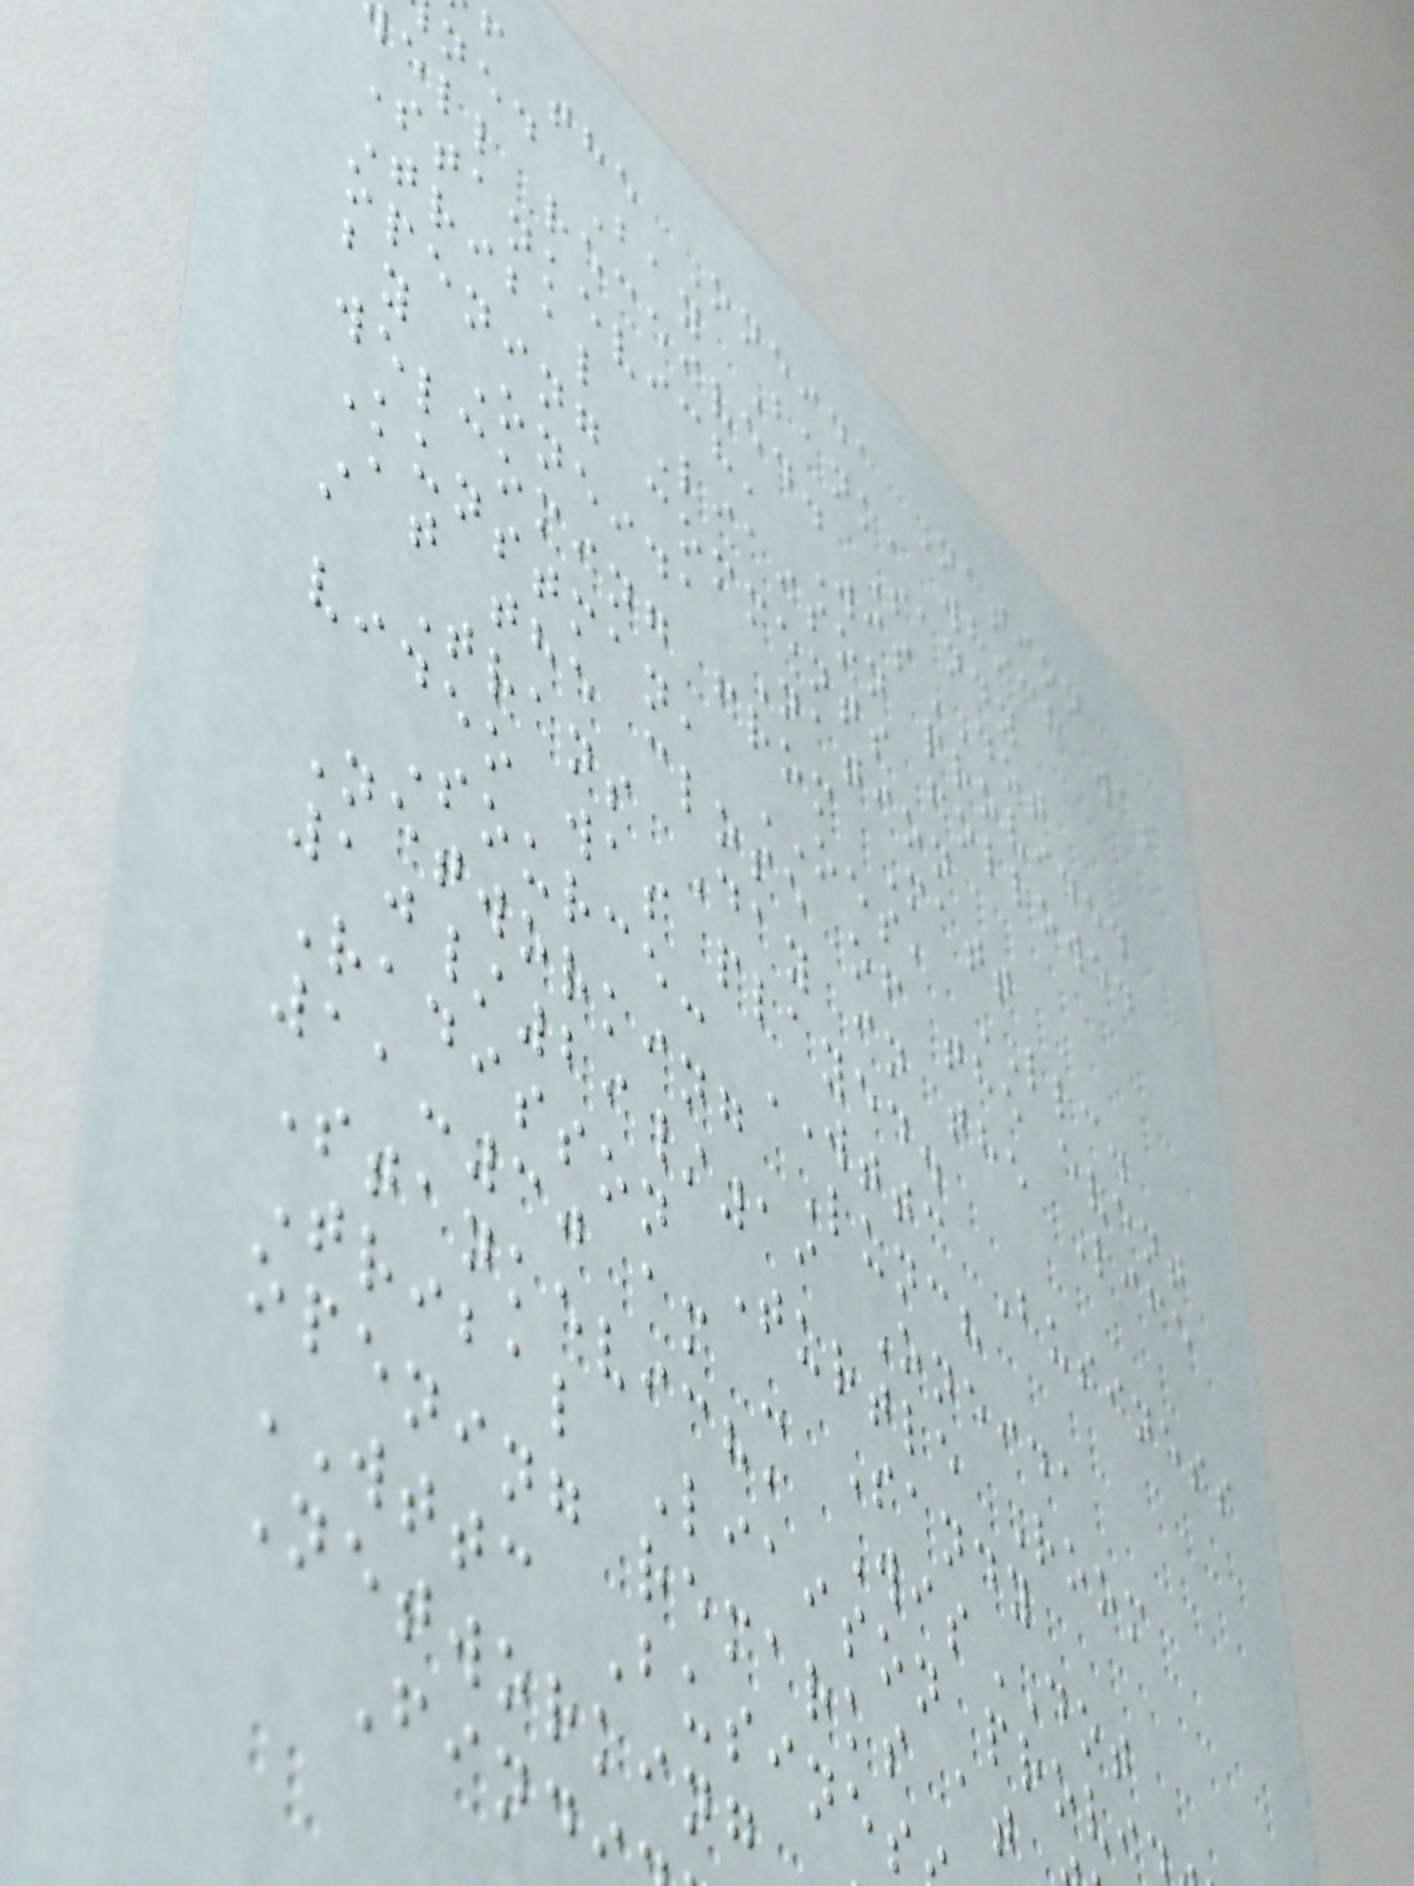f the Oneida Nation
ned Bay Bank, which was
ell received. Sandy
Stankevich, WisDOT
Tribal Liaison provided
opening comments followed
by Oneida Nation
welcoming from Matt
Kunstman, OES, LLC.
At the close of the event
a Trans Day in the Life
video was played.
Source: WTTC Business
Networking Lunch
10/29/19 Oneida
Radisson Turtle Room
11:30 am - Sandy
Stankevich, WisDOT
Tribal Liaison provi
opening remarks at
WTTC Busines
Networking
